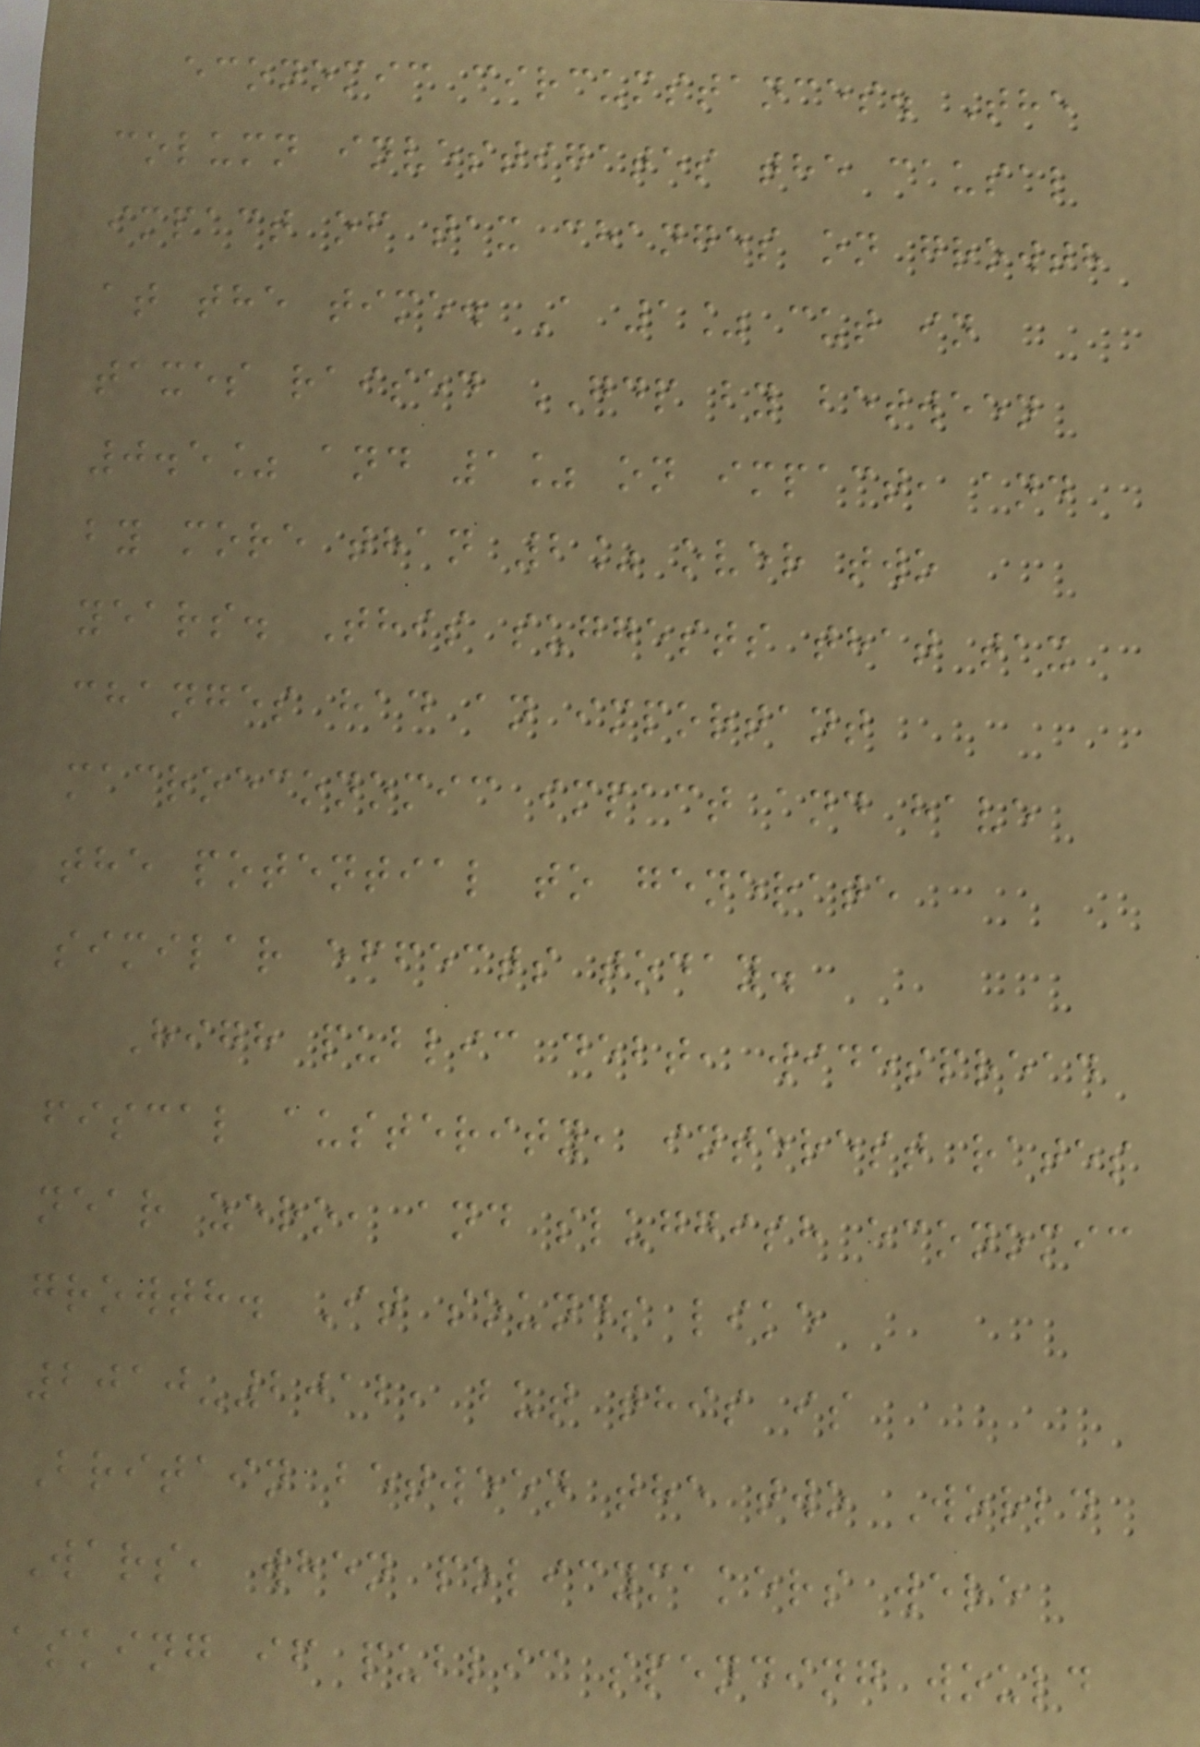economic circumstances. The
column investigates the causal
impact of tax changes on growth
at the time. A 1% cut in
taxes raised GDP by between
0.5% and 1% on impact, and
by more than 2% over two
years. This suggests that tax
changes had an important
macroeconomic impact and have
the potential to generate
similar effects today.
High public debt, widespread
fiscal austerity, interest rates
near zero, and sluggish economic
growth. It sounds like
2010-2012, but this is
Britain between the two World
Wars, when policymakers were
asking if public spending would
